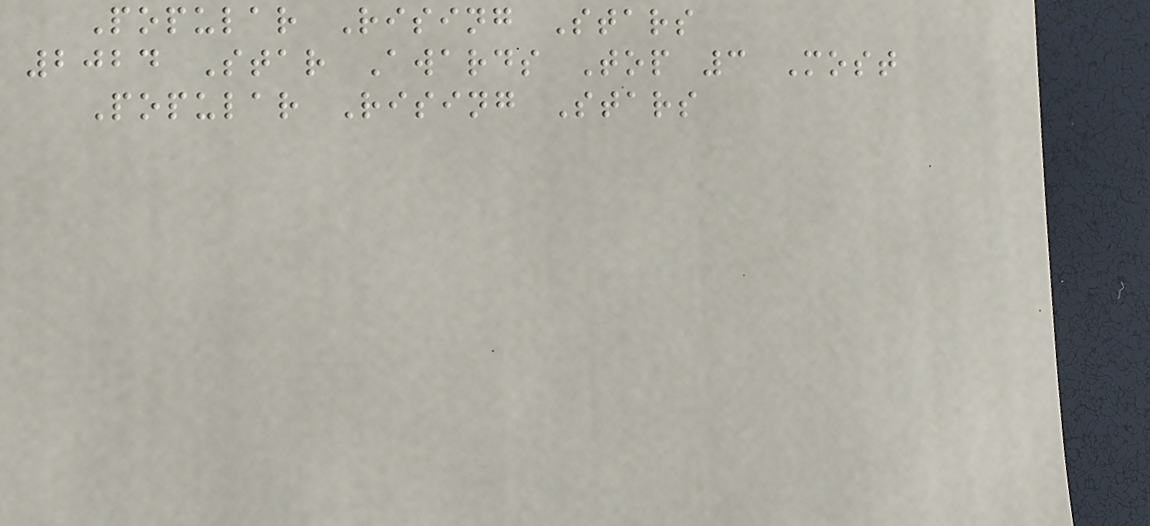Popular Rising Stars
2024 Star Awards Top 3 Most
Popular Rising Stars
